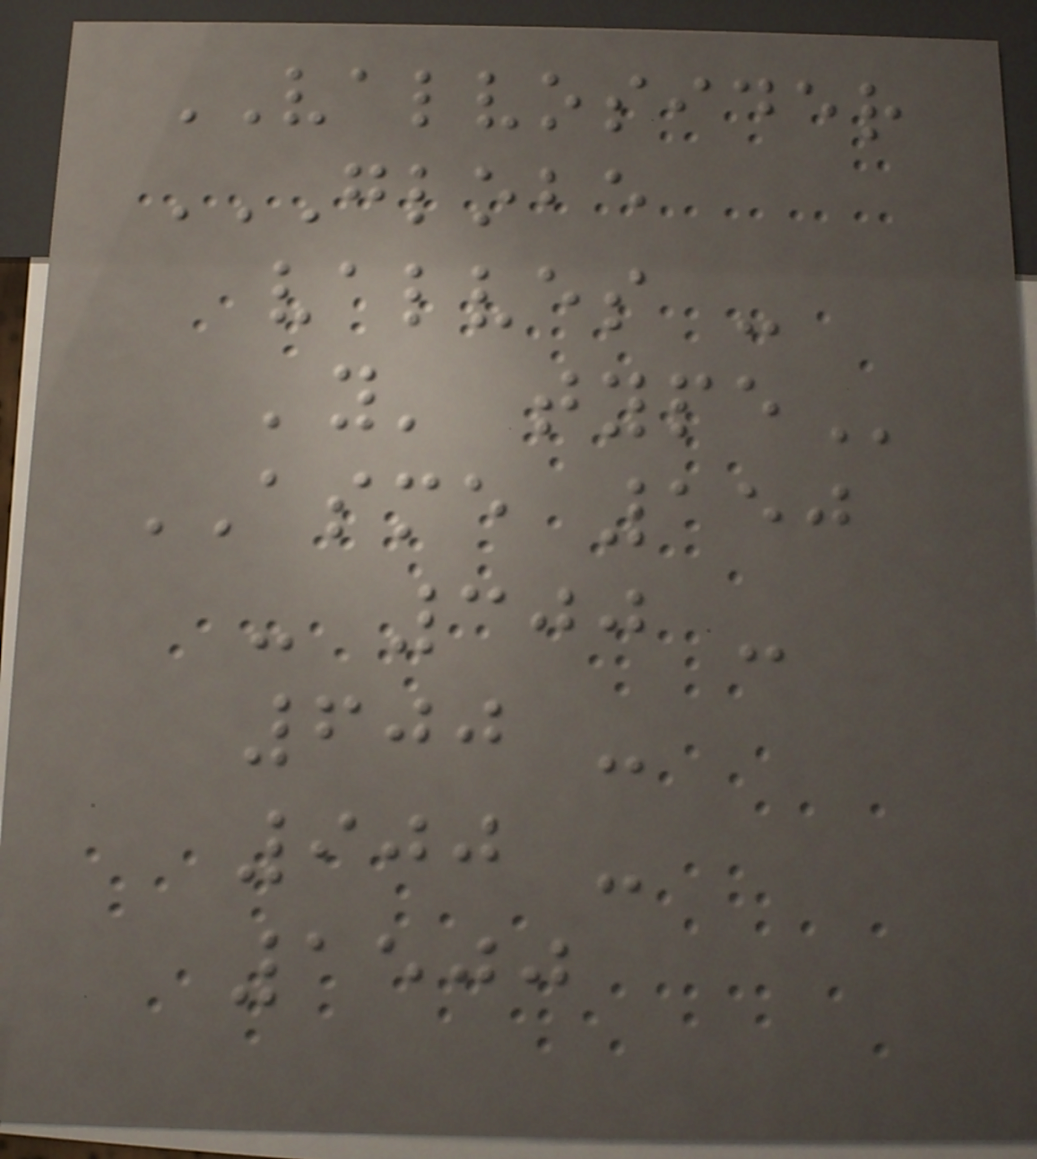VALVOSIDER
GLOBE
VALVES -
'Y' TYPE
ASME 150
- 300 -
600 -
900 -
1500
